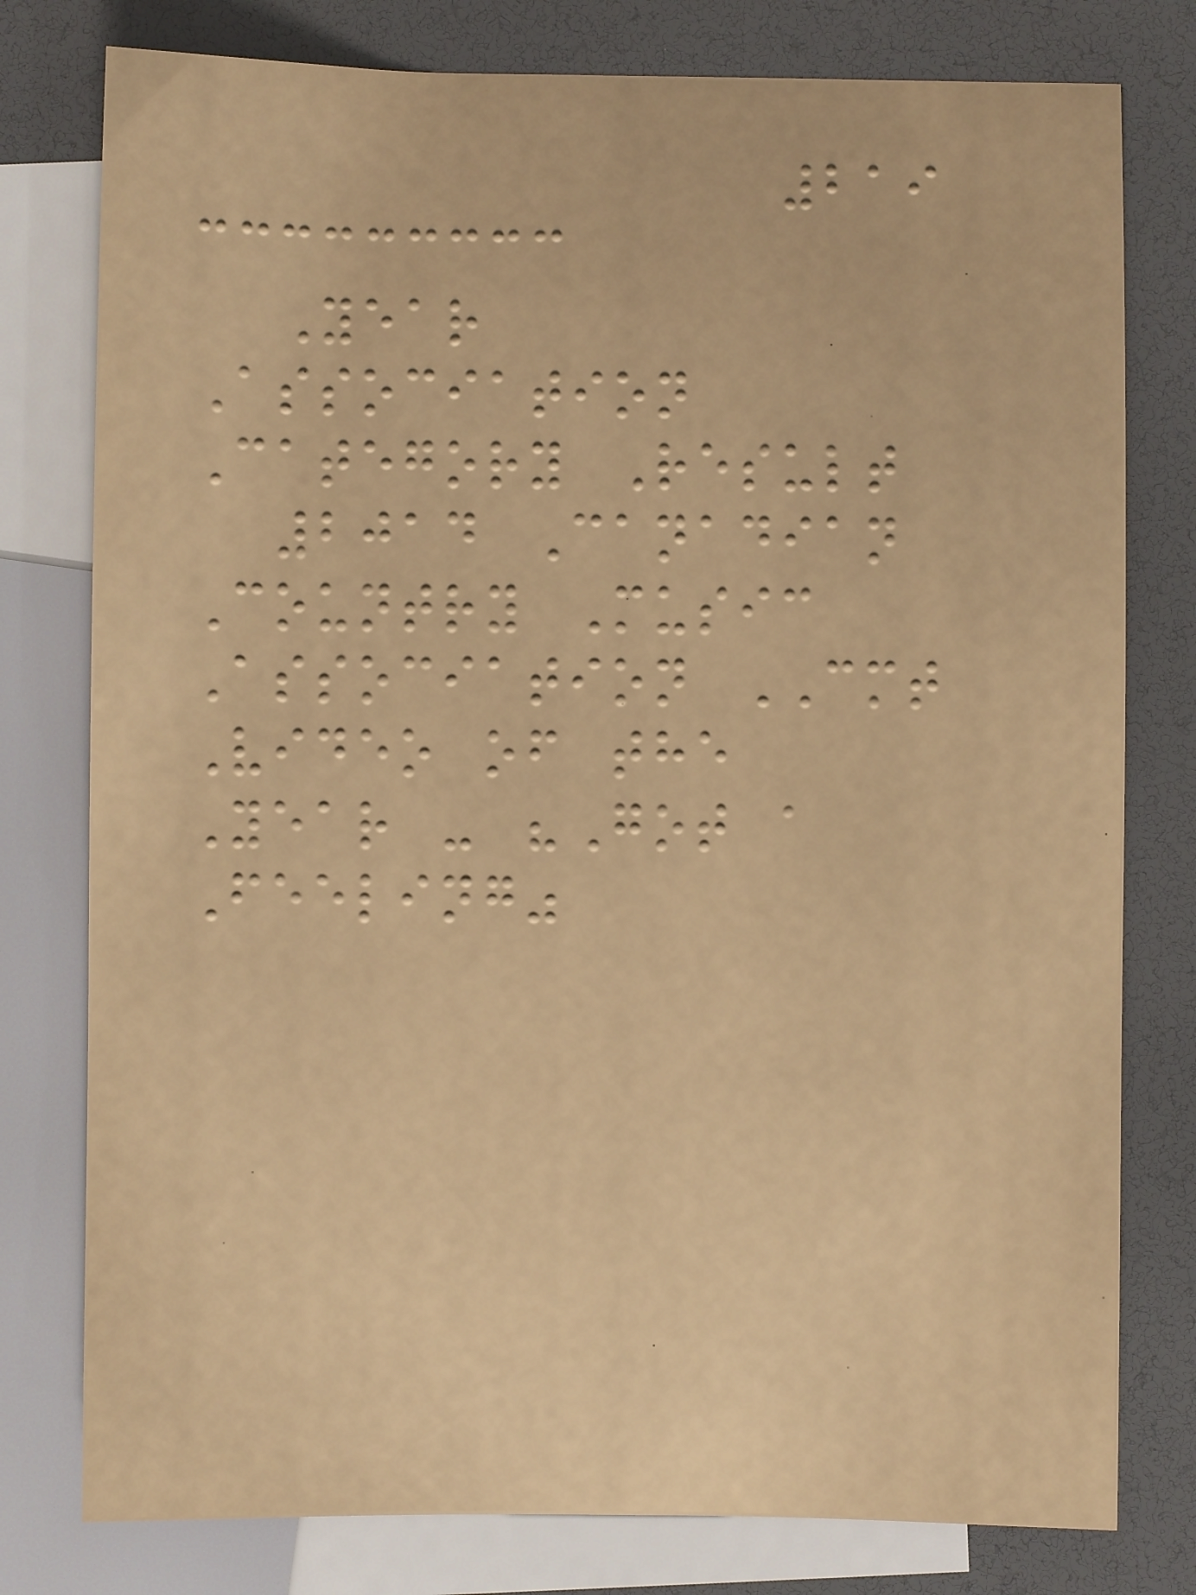219
Year
Association
Category Result
2014 Canadian
Country Music
Association CMT
Video of the
Year - "Got a
Feeling"
